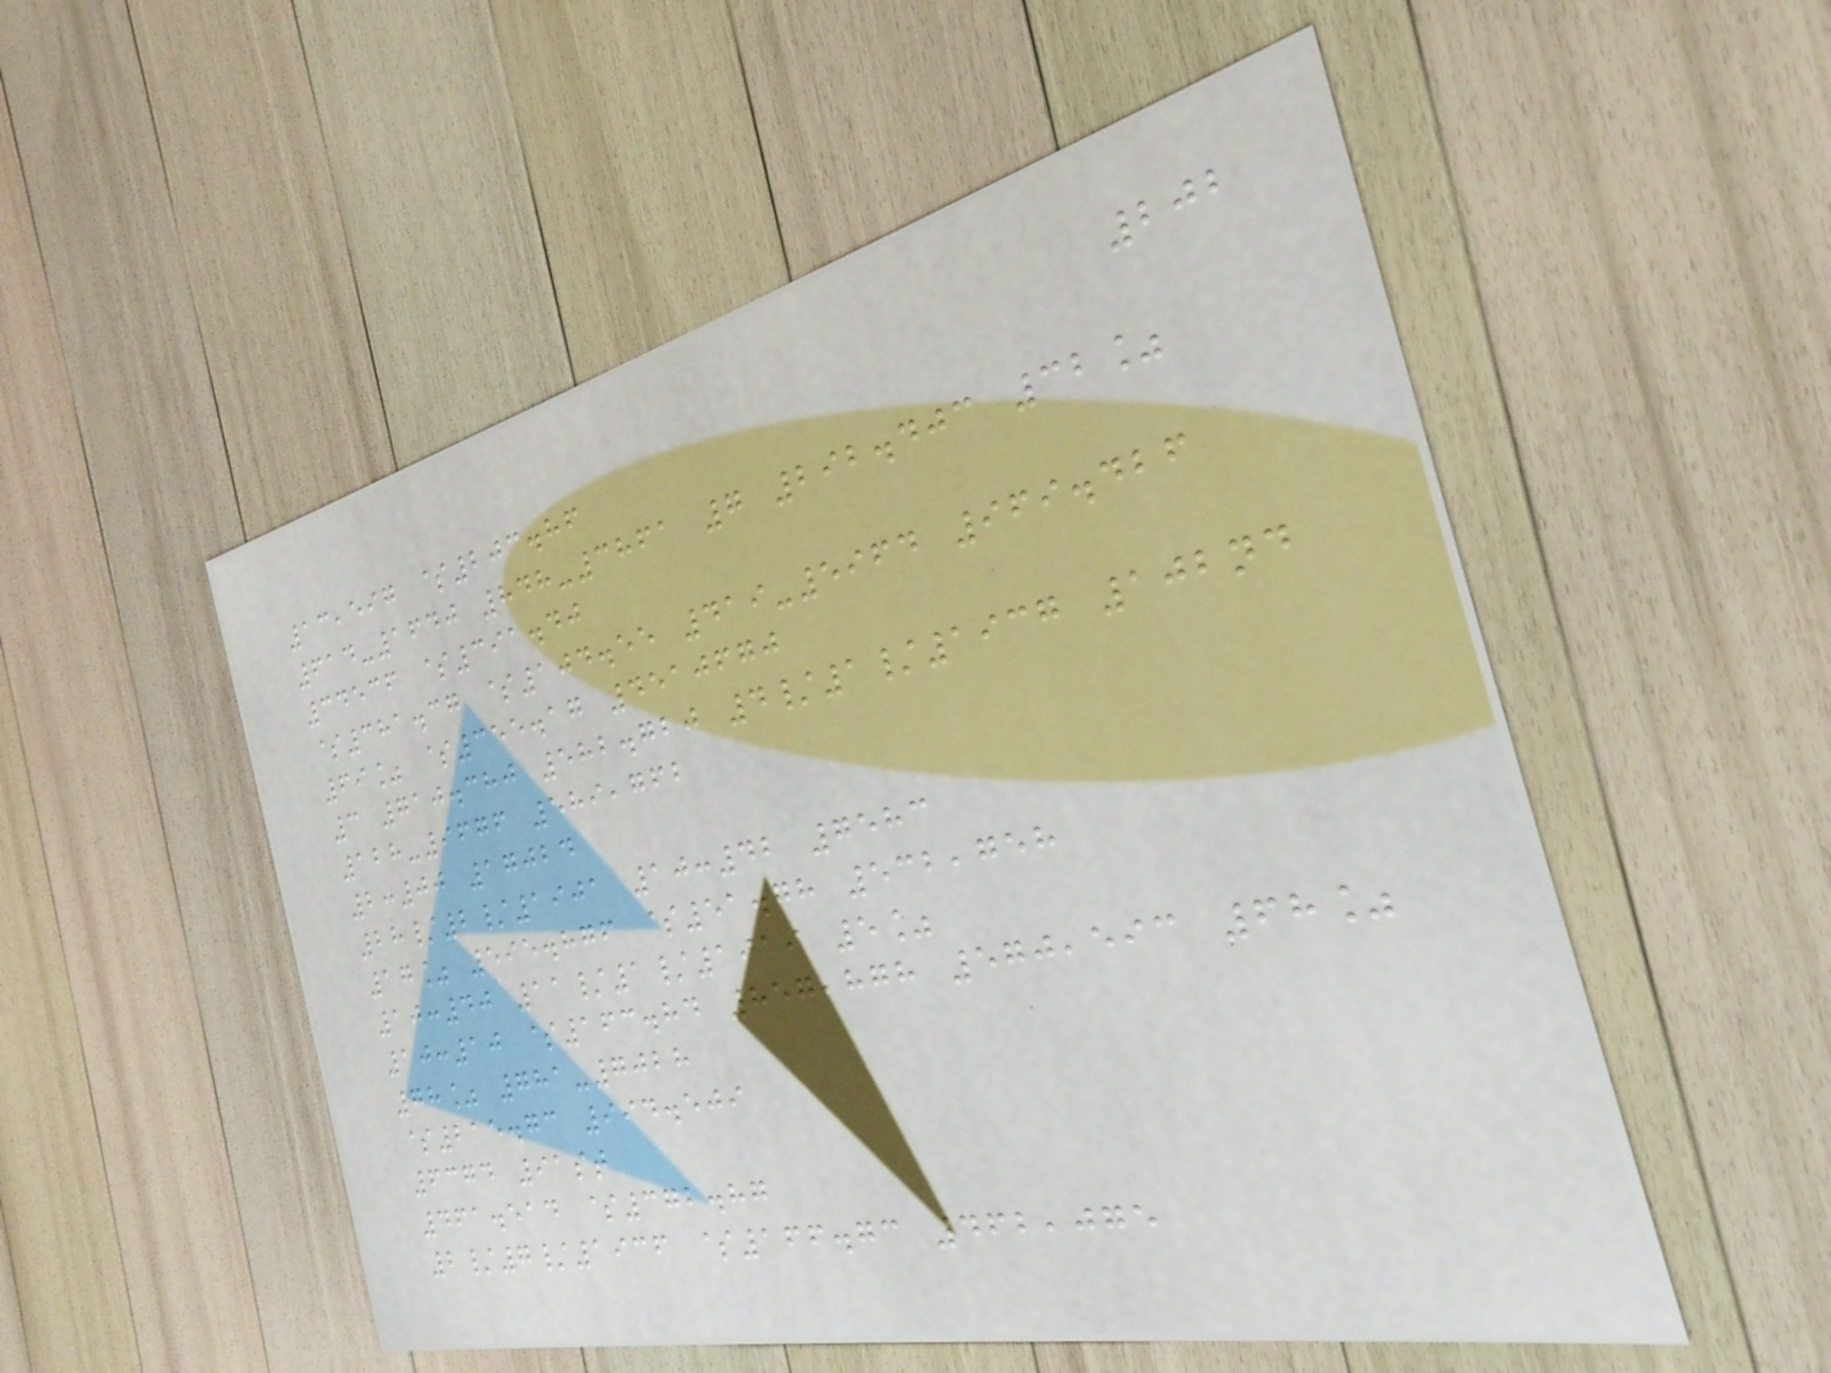202
13,597 $203.86
614-1640 848-3861 7 292.403 32%
34536 $391.40
$381.37 $104.55 419-5964 969.426
69% $355.17 4510670
3 710.380 582.720 4/1/1937 102nd
128-9676 589,762
2:00 17024
28/2/1901 10:42 7583
17% 595.876 $51.78 532,758
10:40 11/1/1919 5%
10:10 $163.84 857,878 570,593 68%
78% 781-7028
$215.73 994.509
6374 91st
461.514 $372.87
2/7/1936 $166.73 462,075
